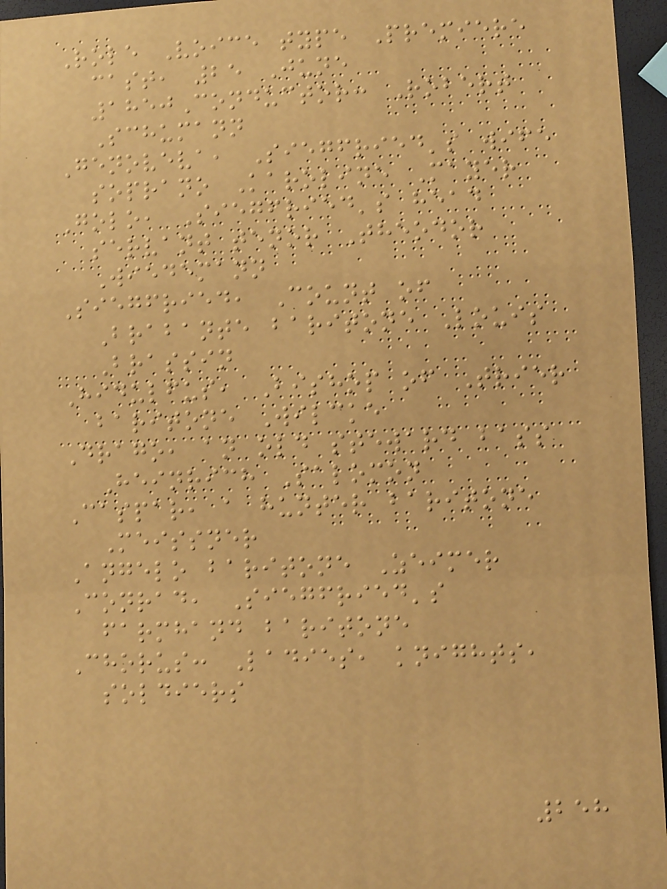Role Voice type Premiere
cast, 25 June
1850Conductor: Robert
Schumann
Genoveva, Siegfried's wife
soprano Karoline Mayer
Golo, Siegfried's head
servant tenor Theodor
Wiedemann
Siegfried, Count of
Brabante baritone Louis
Brassin
Hidulfus, Bishop of Trier
baritone Wilcke
Drago, an old steward bass
Heinrich Salomon
Caspar, a hunter baritone
Meissner
Angelo baritone Zeimer
Conrad, Siegfried's
farmhand baritone
Chorus: Ladies, knights,
soldiers
258
